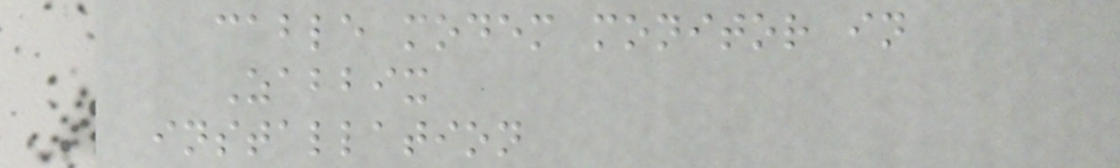cable modem monitor in
Zabbix
installation
